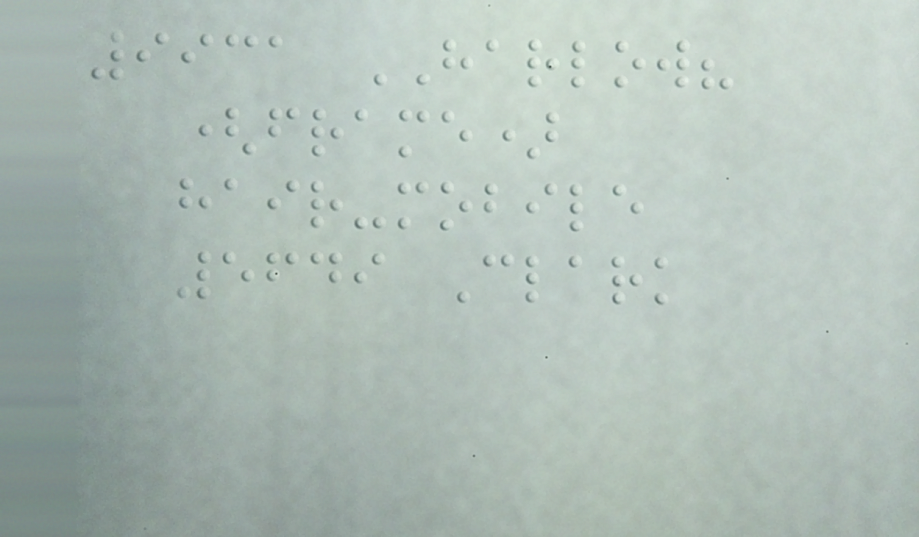9931 HARLOW?
(frame)
hair-mobile
5649 Clark
